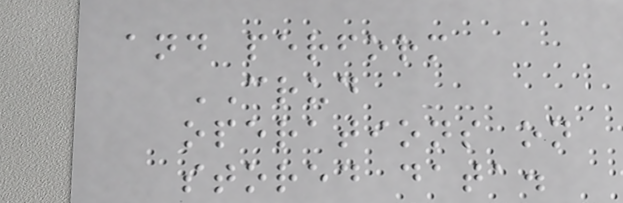and perform
CRUD
operations on
stored data.
